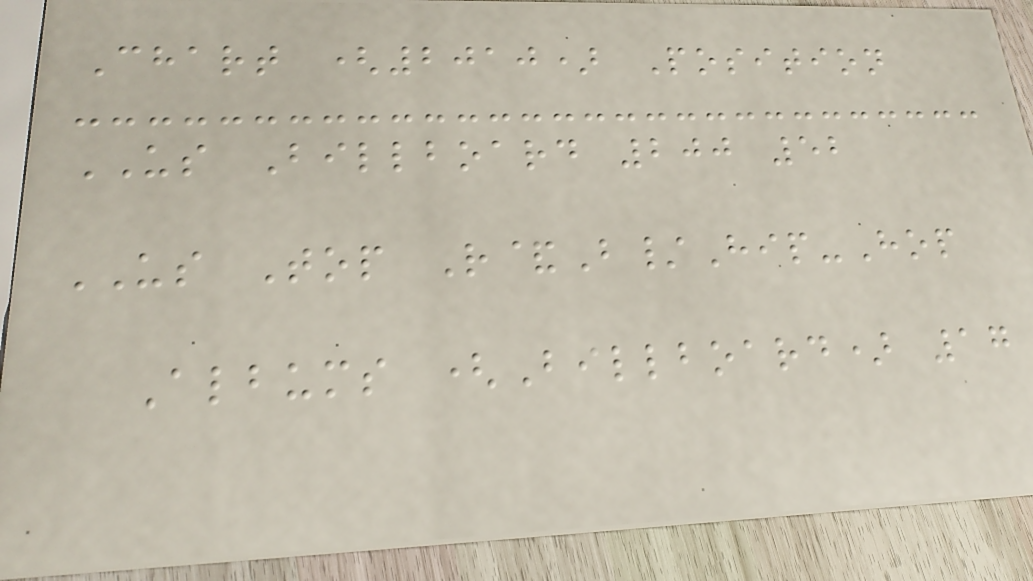Chart (2010) Position
US Billboard 200 52
US Top R&B/Hip-Hop
Albums (Billboard) 17
